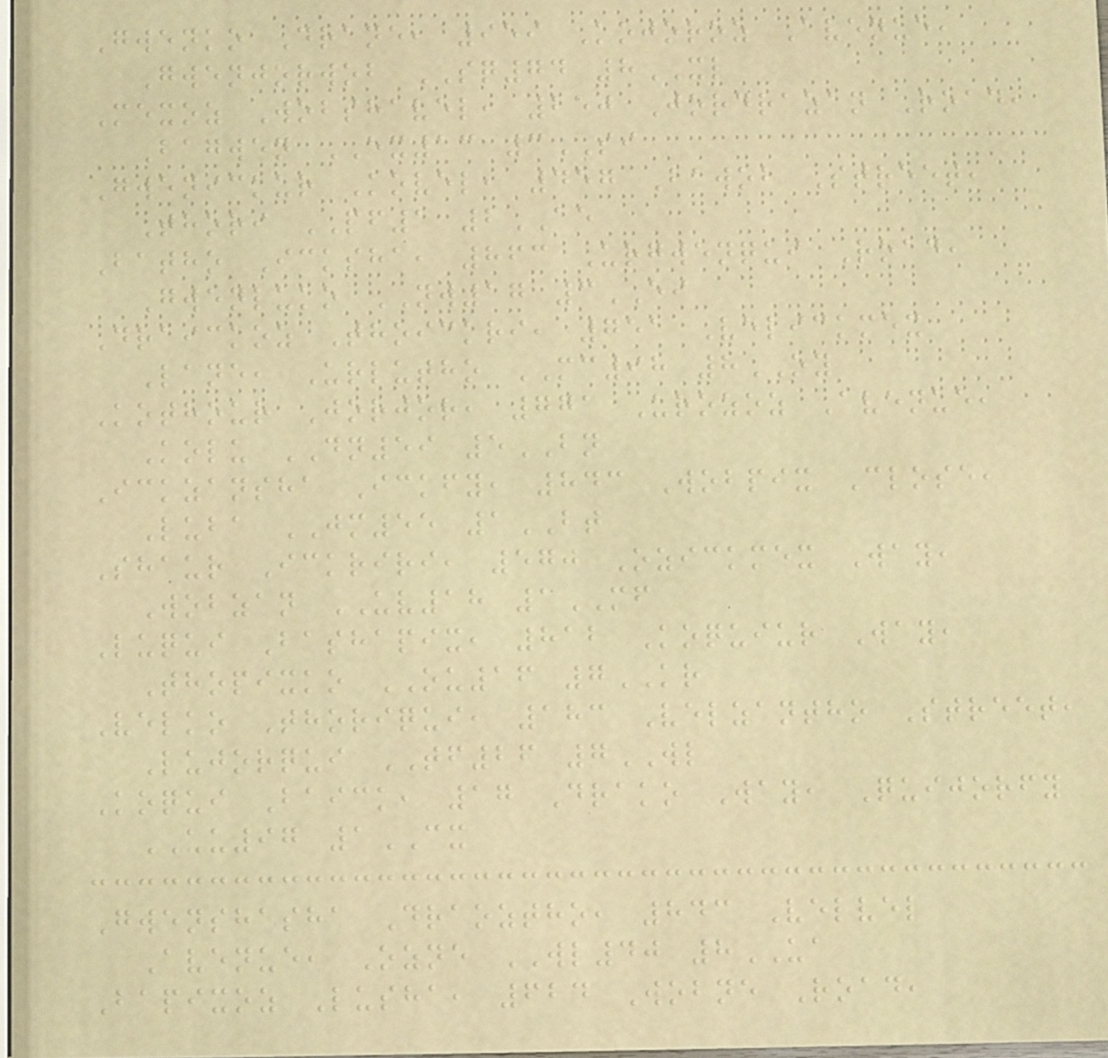Gwenko Drane, 959 Kojoroz Avenue,
Gwenjorwob SQ74 8XL
Mexoz Wobshavel, 250 Jordrazan Road,
Bagwen EX13 3SI
Gwenickur Kovel, 457 Bawob Street,
Thori PF1 2AE
Batho Icksha, 863 Urgwenqui Road,
Gwenluko NW17 3EI
Draickoz Thoickri, 751 Velickmex
Lane, Urlutho MC98 8OY
Kothour Jorjor, 771 Urozoz Avenue,
Kolu DN59 5BN
Ickzansha Ickfy, 843 Wobpix Close,
Luba JM55 1BT
Shaur Ickriri, 570 Ozickmex Way,
Wobzan UV18 1MF
Luqui Bashapix, 812 Koquiur Way,
Thopixko OU16 7KR
Velko Thoriqui, 183 Velzantho Street,
Lujorqui TF26 7WL
Koqui Baick, 17 Drako Way, Quijorfy
UU97 1CX
Gwenshasha Draoztho, 843 Velvel
Avenue, Ozne WL40 8UA
Bapixoz Lusha, 624 Wobne Road,
